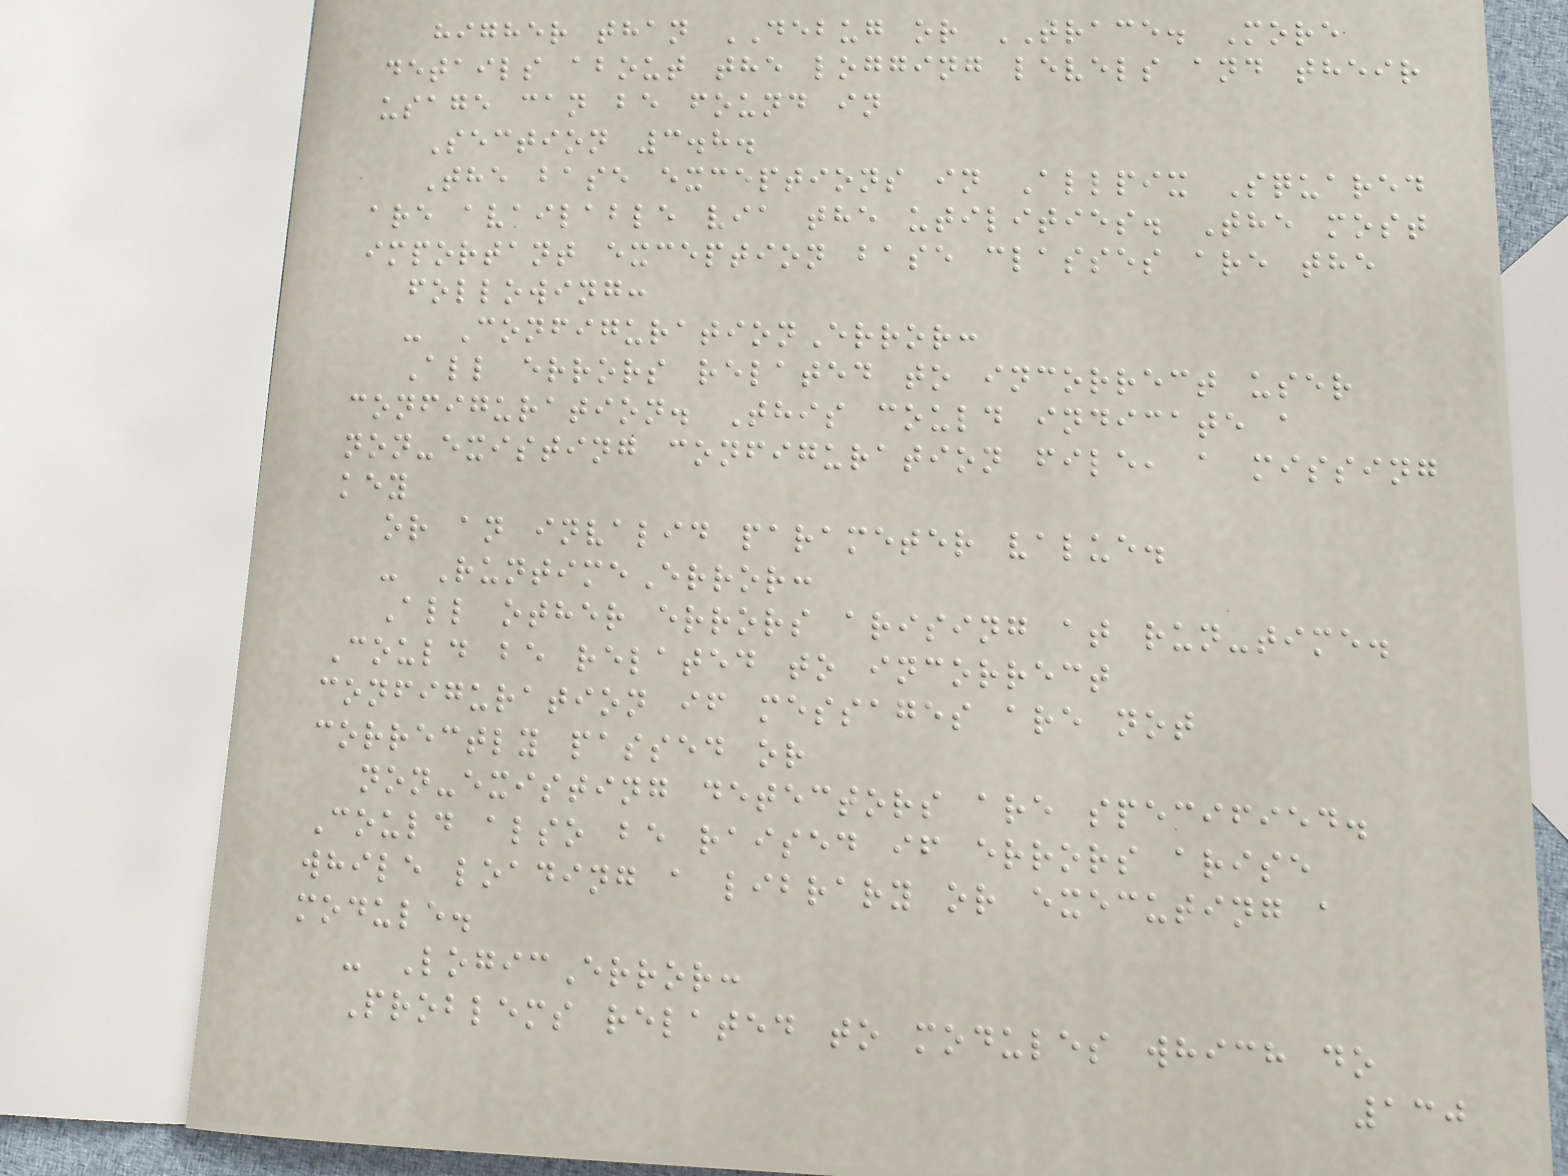higher than DEBUG or TRACE. More
details about the logging levels and their
usage can be found in
Section 3.8.
The base exceptions in Allpix Squared
are available via the utilities. The most
important exception base classes are the
following:
- ConfigurationError:
All errors related to incorrect user
configuration. This could indicate a
non-existing configuration file, a missing
key
or an invalid parameter value.
- RuntimeError:
All other errors arising at run-time.
Could be related to incorrect
configuration if messages are not
correctly passed or
non-existing detectors are specified.
Could also be raised if errors arise
while loading a library or executing a
module.
- LogicError:
Problems related to modules which do
130
